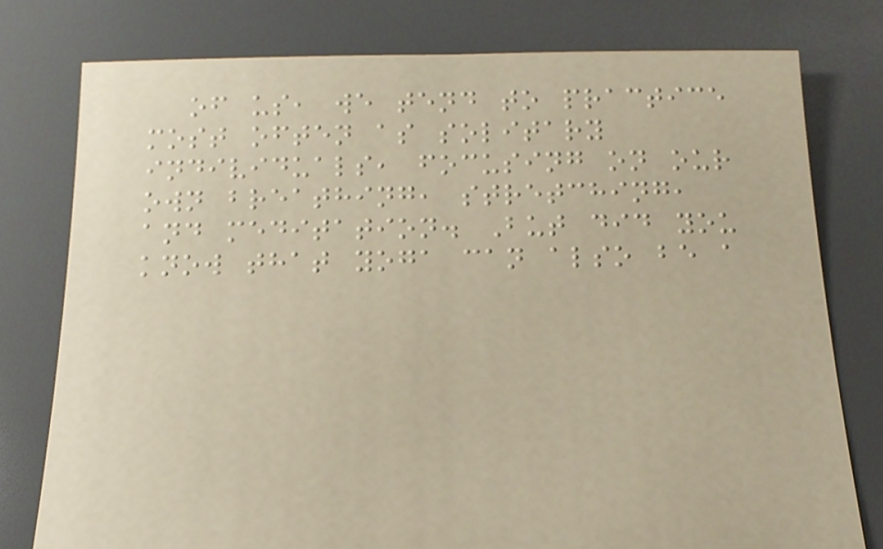of us, we tend to practice
most often as solitary
individuals, focusing on our
own breathing, stretching,
and meditation. But did you
know that yoga can also be a
